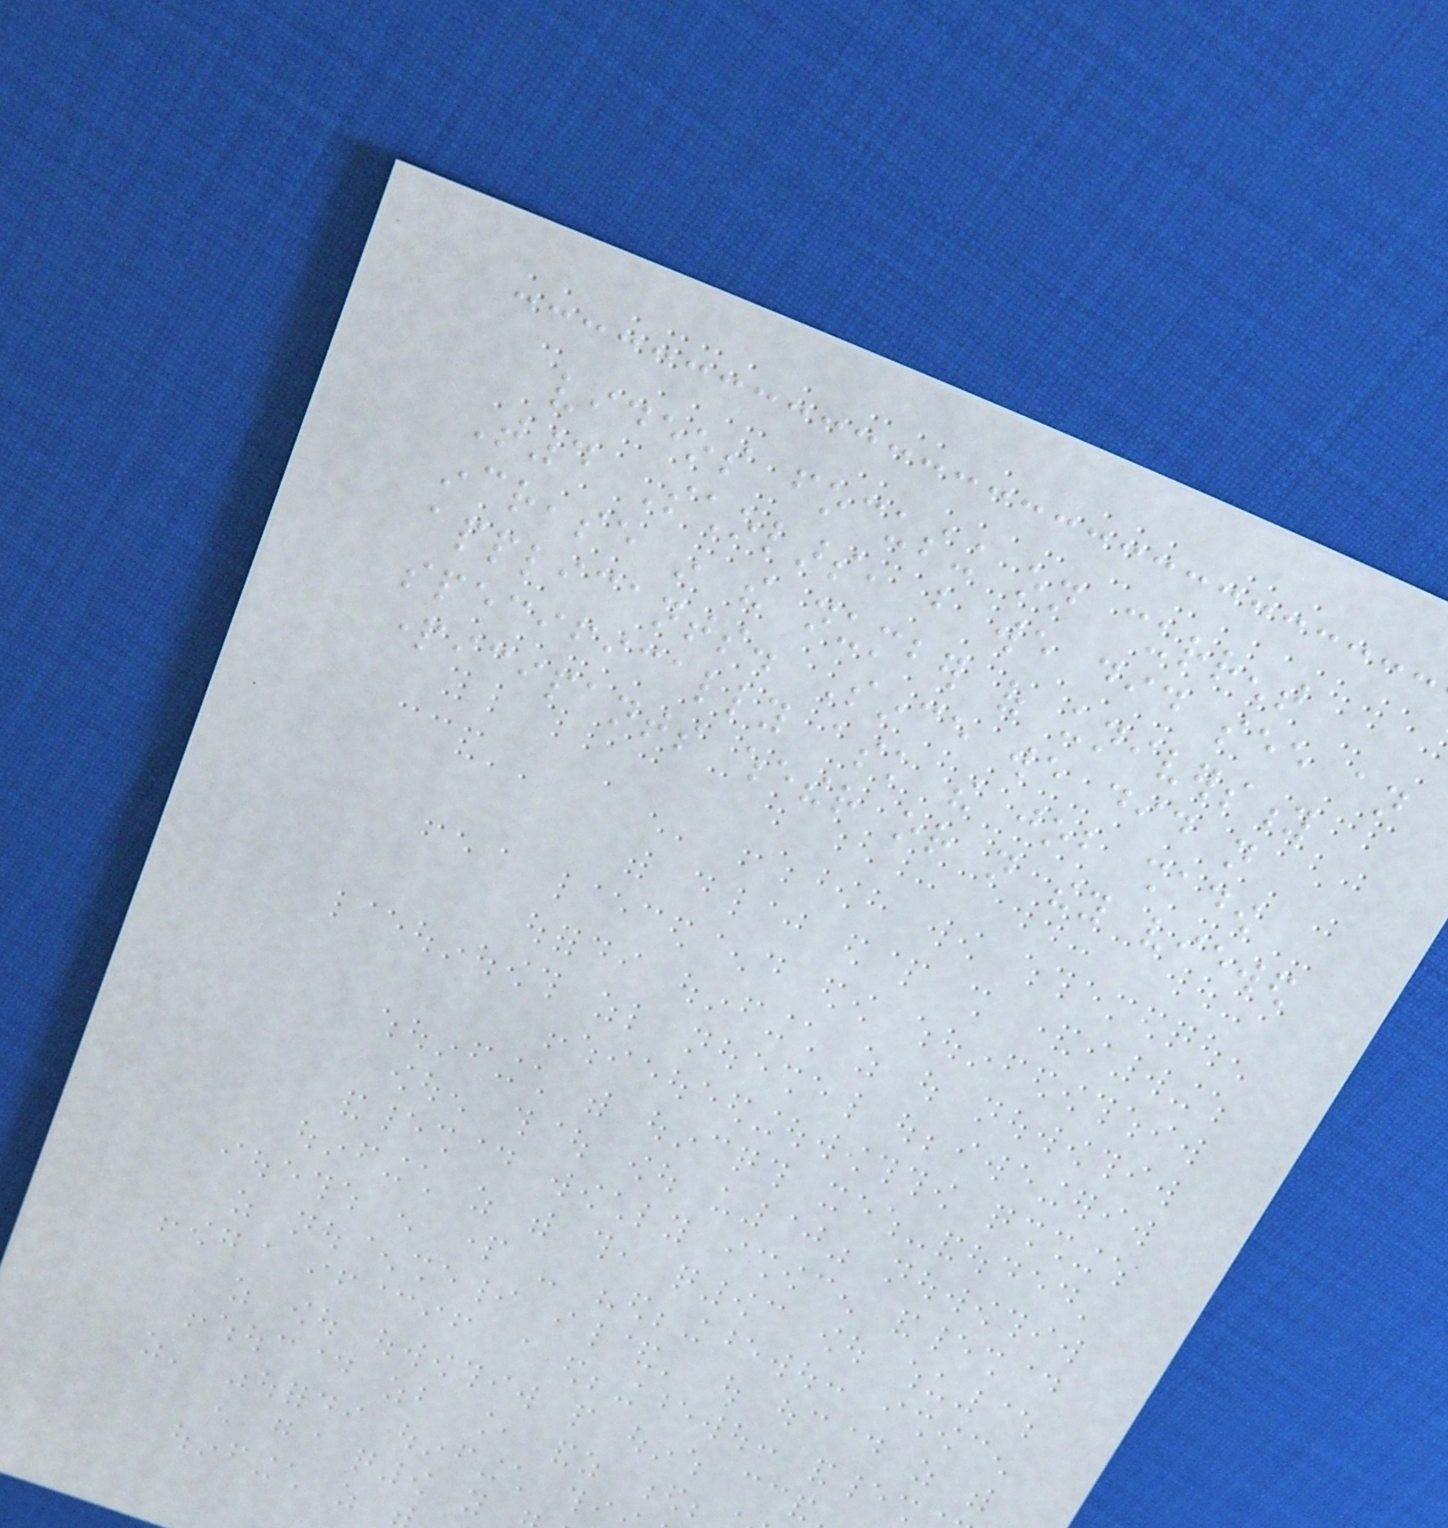videos focusing on current
T4 Scholars, but we did see an
increase in the number of university
applicants. Since we did not
specifically ask the job shadow
participants whether or not they viewed
